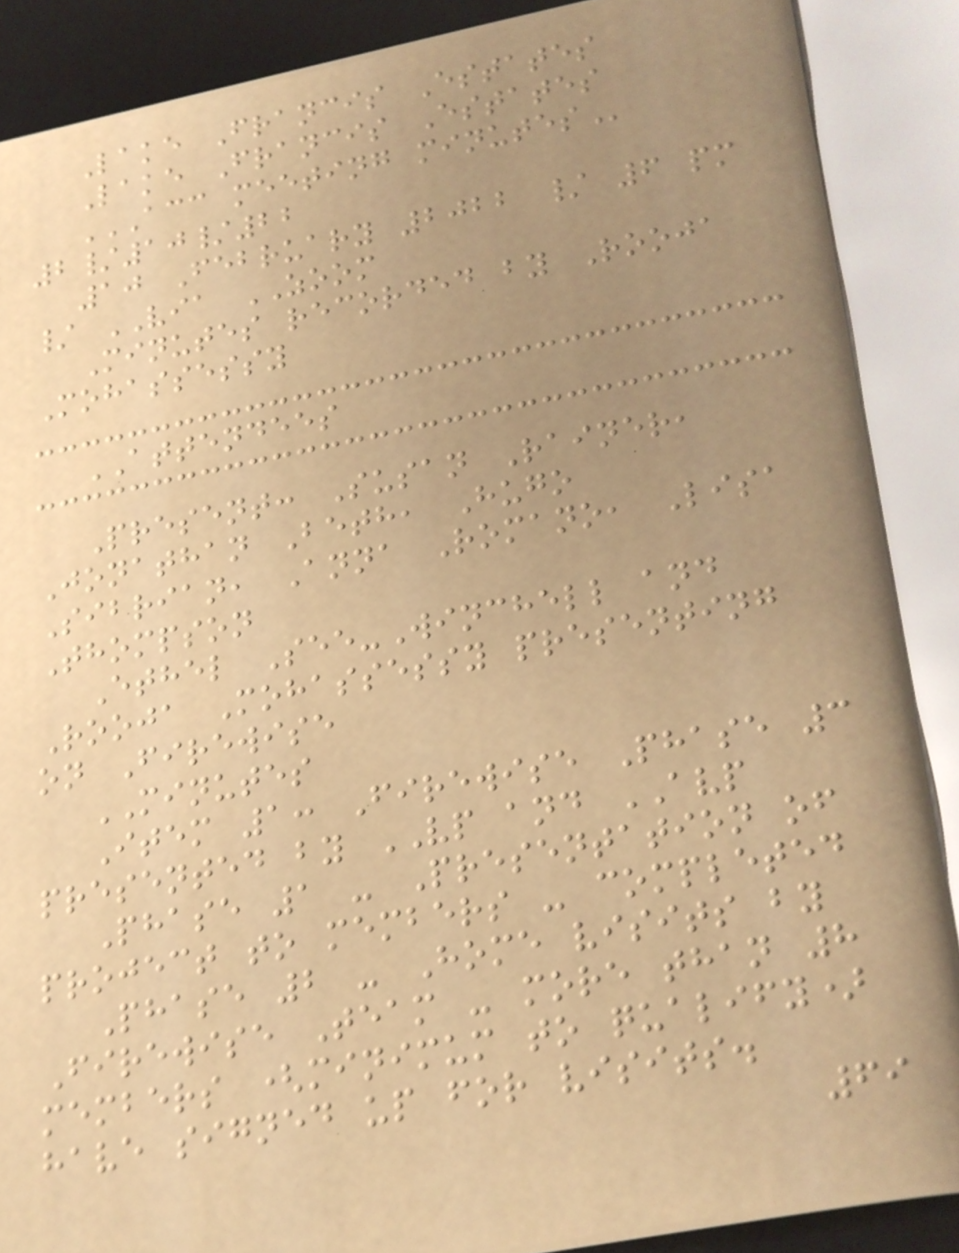Lake Francis Estates
Lake Francis Estates
ACC MEETING MINUTES
2/10/22
10 February 2022 / 6 pm
/ VIA ZOOM
Minutes recorded by Rooja
Mohassessy
ATTENDEES
Present: Susan Rainer,
Jonathan Beth, Hugo
Sibrian, Anna Romano, Lisa
Thompson
Ethel See-Winchell and
Rooja Mohassessy presenting
on Firewise
MINUTES
Item 1: Firewise Phase 3
presented by VP and AVP
Phase 1 - Presentation of
project to members - completed
Phase 2 - Home visits by
Firewise Team - more than 8
members (minimum to qualify)
have signed up for visits.
69
